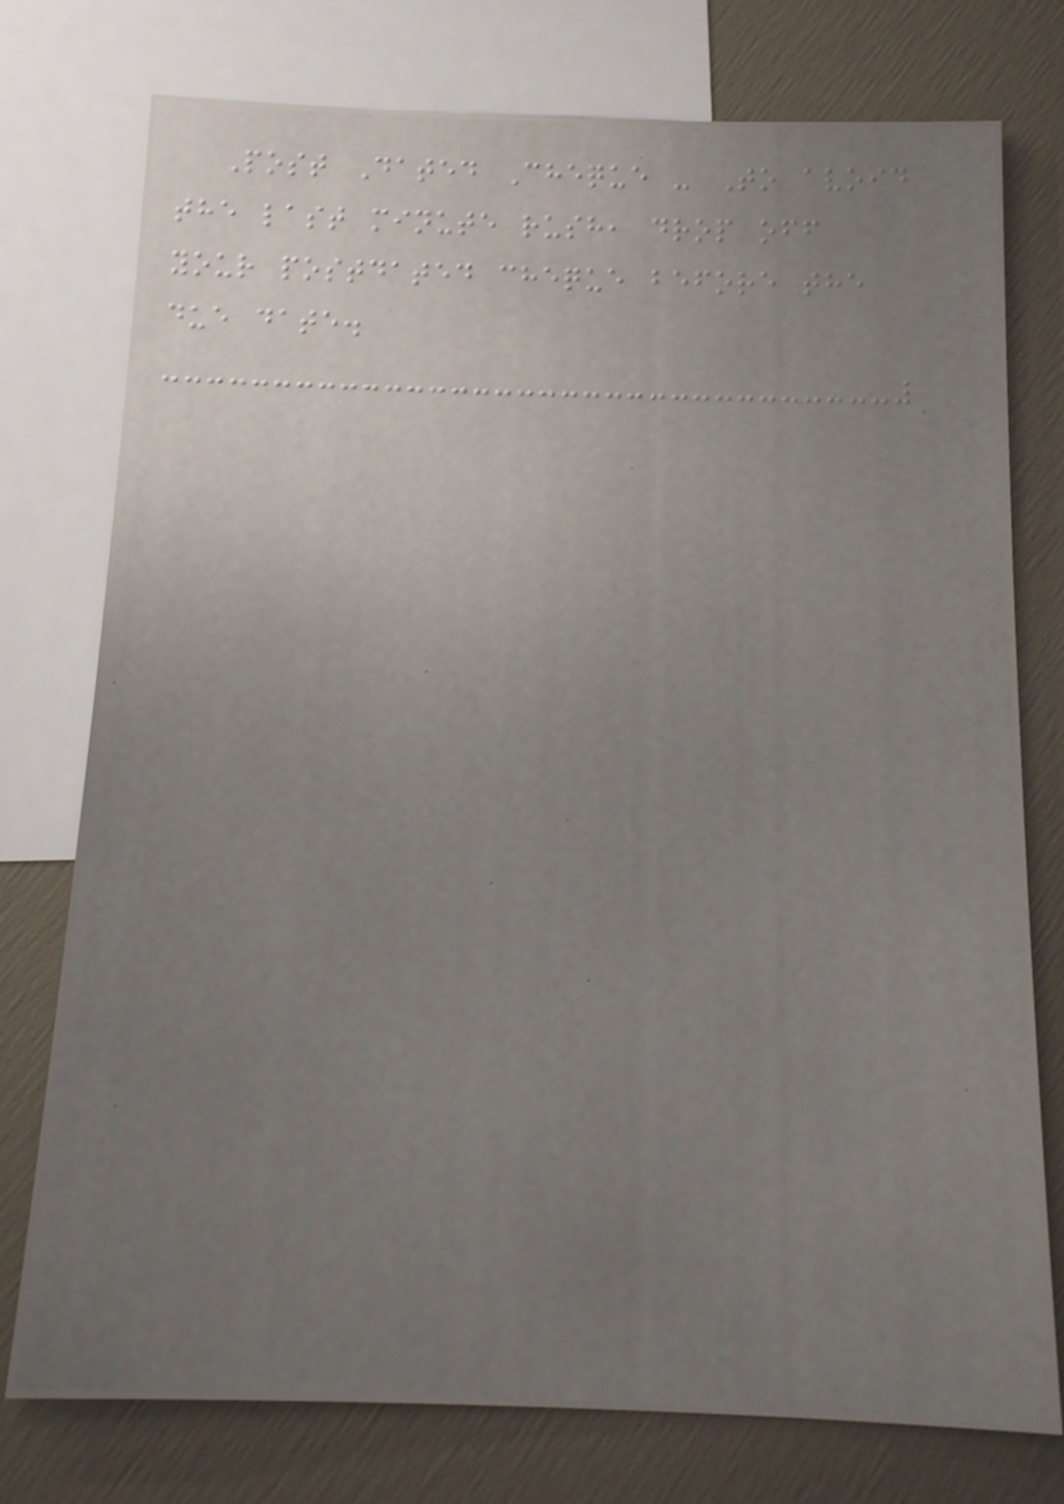Post Dated Cheque - To avoid
the last minute rush, drop off
your postdated cheque before the
due date.
